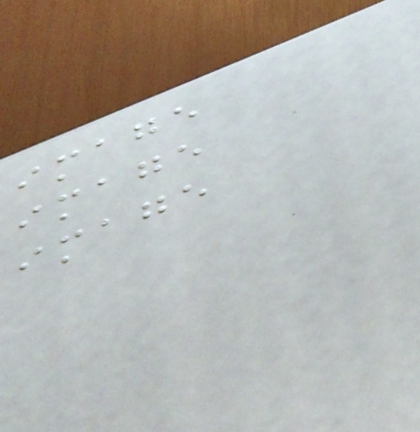image
image
image
